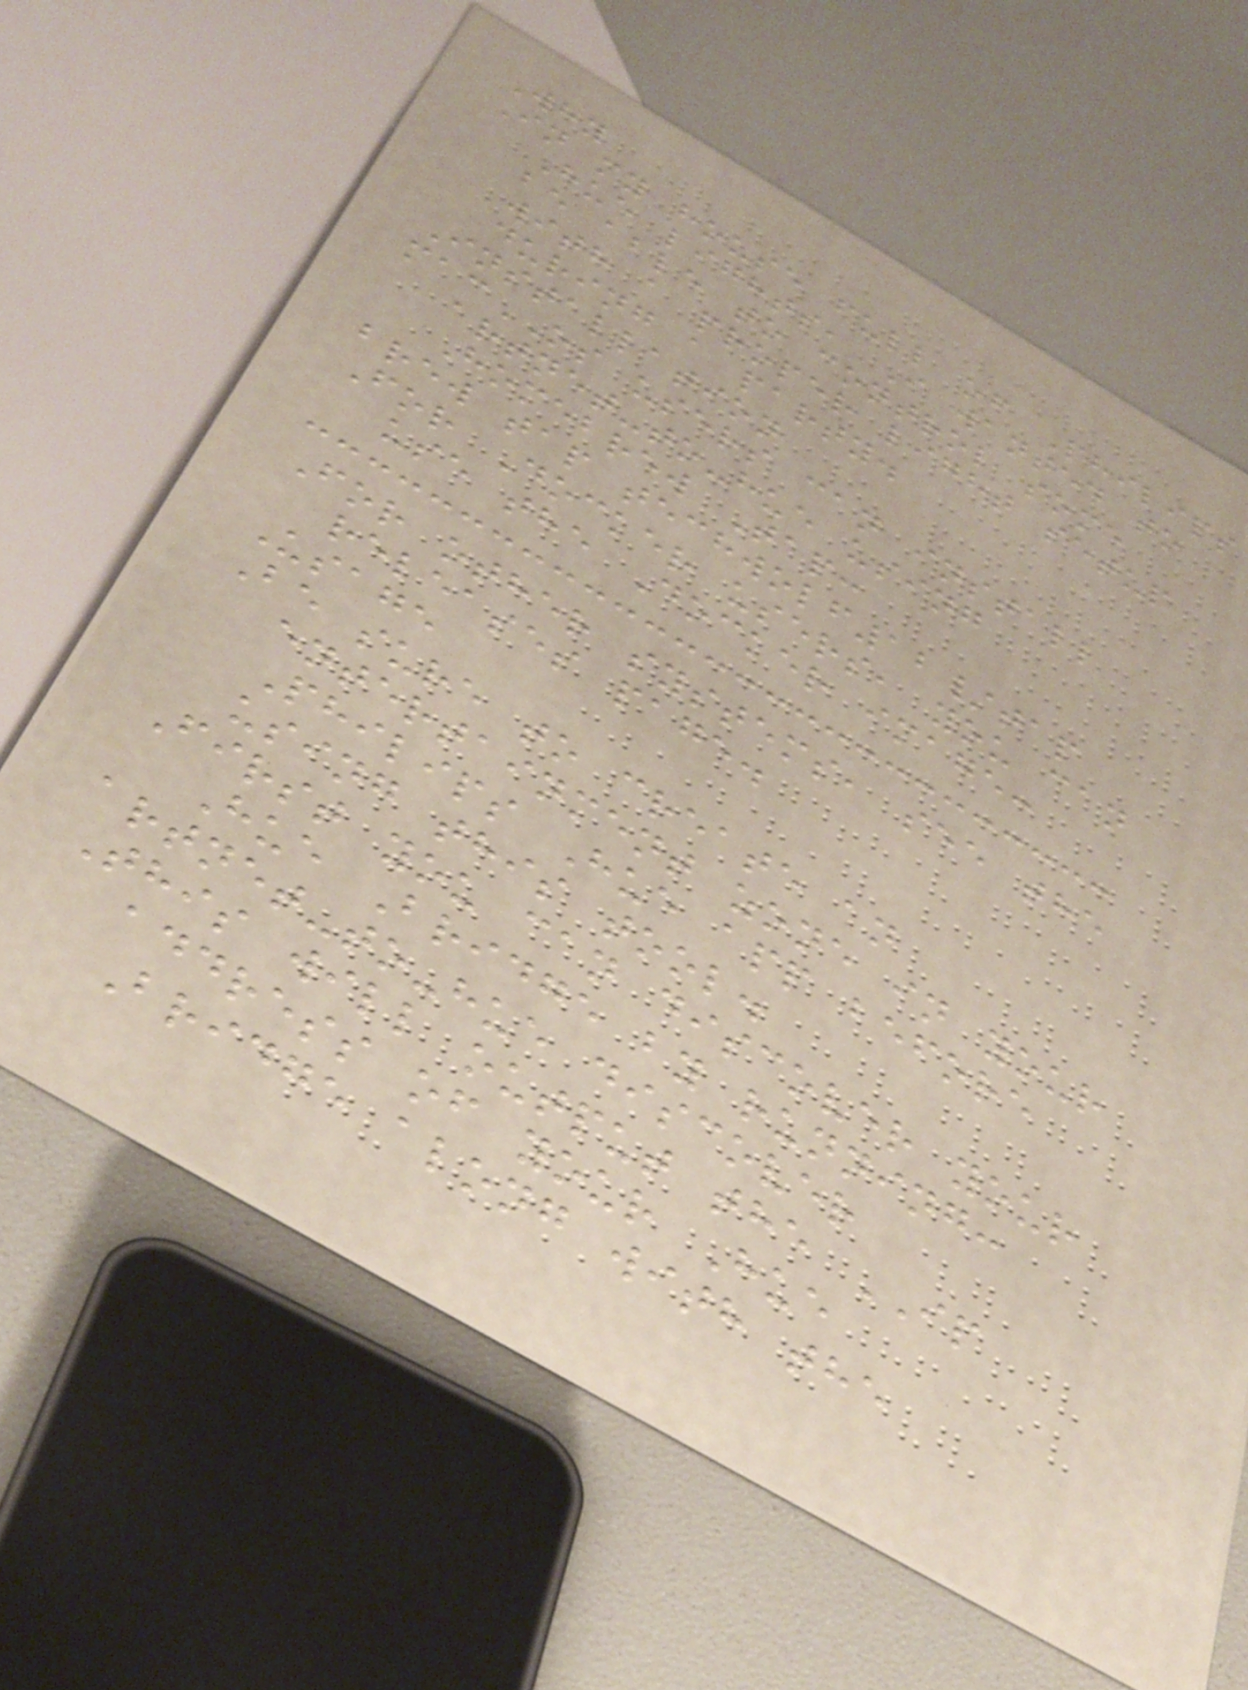Why
In my house full of Philips
Hue lights, I wanted to
be able to control some
with a proper light setup
during a party.
Installation
macOS users can install
artnet-to-hue using
Homebrew Tap:
brew tap techwolf12/tap
For Docker users, you can
use the Docker image:
For other systems, see the
releases page.
Usage
Be sure to create an
entertainment zone in your
Philips Hue app before
using this tool.
First you can discover your
Hue Bridge by running:
artnet-to-hue discover
This will output the IP
address of your Hue
Bridge along with the
